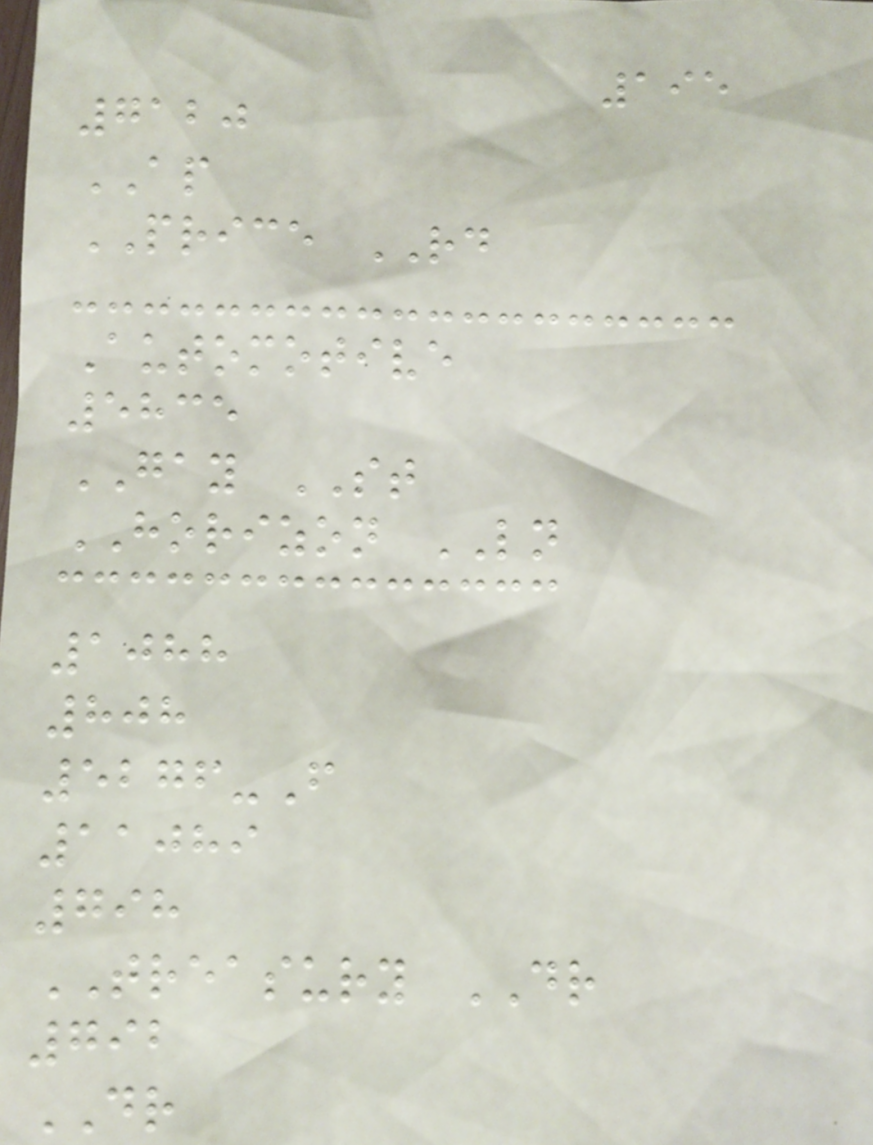195
7120
AP
PRICE RD
Automotive
5835
GAY ST
HORIZON LN
1088
808
5276-F
11089
798
TREASURY DR
792
DR
